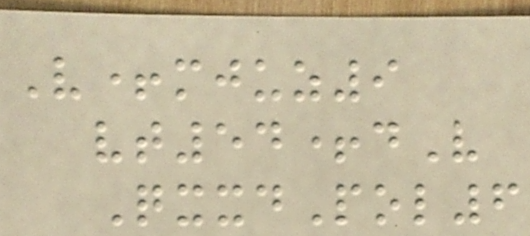V+mjuz9
vt54+dV
QxxdPol6
